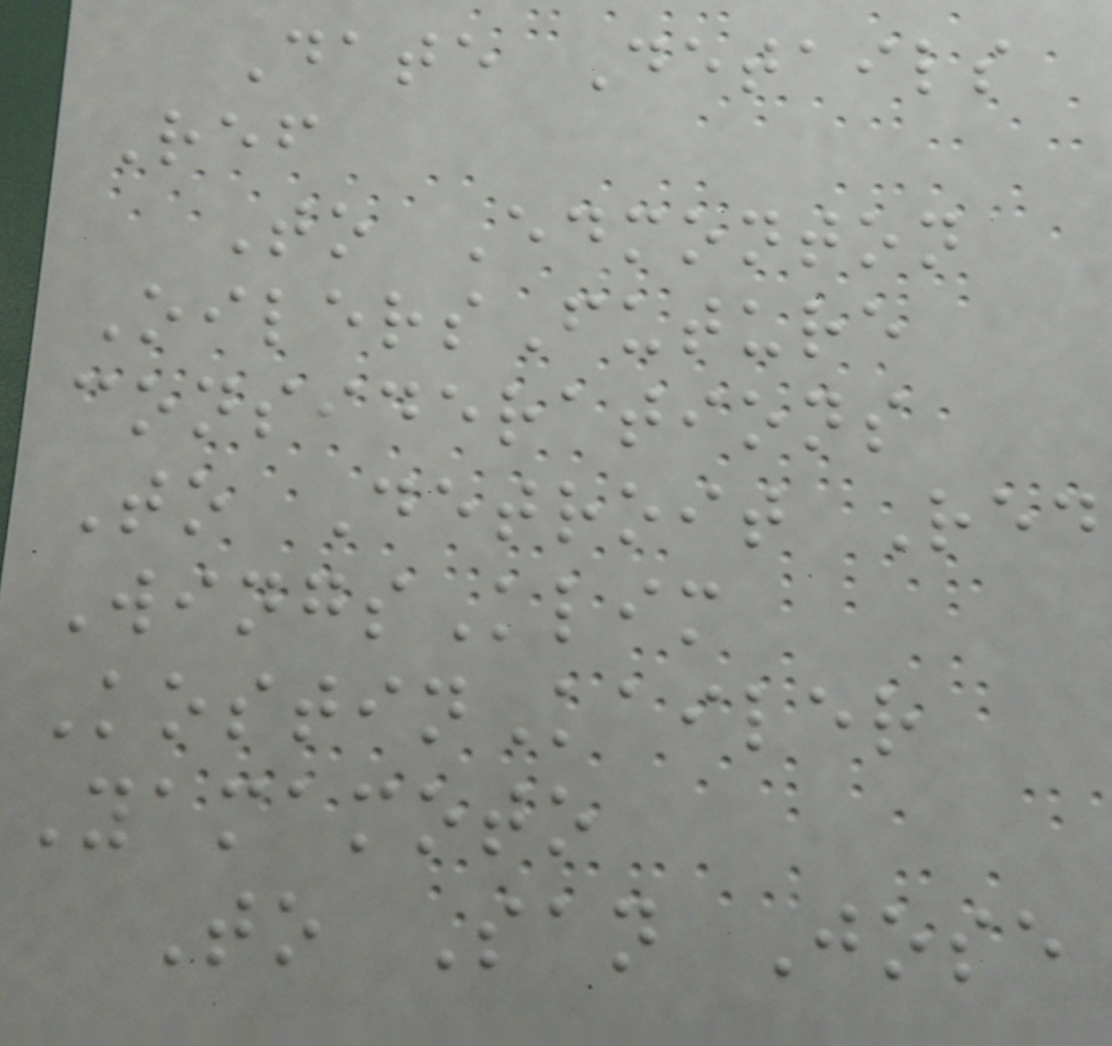Date Details
Ref
To Edmonton
OilersFuture
considerations
To Detroit Red
WingsKlim
KostinKailer
Yamamoto
To San Jose
